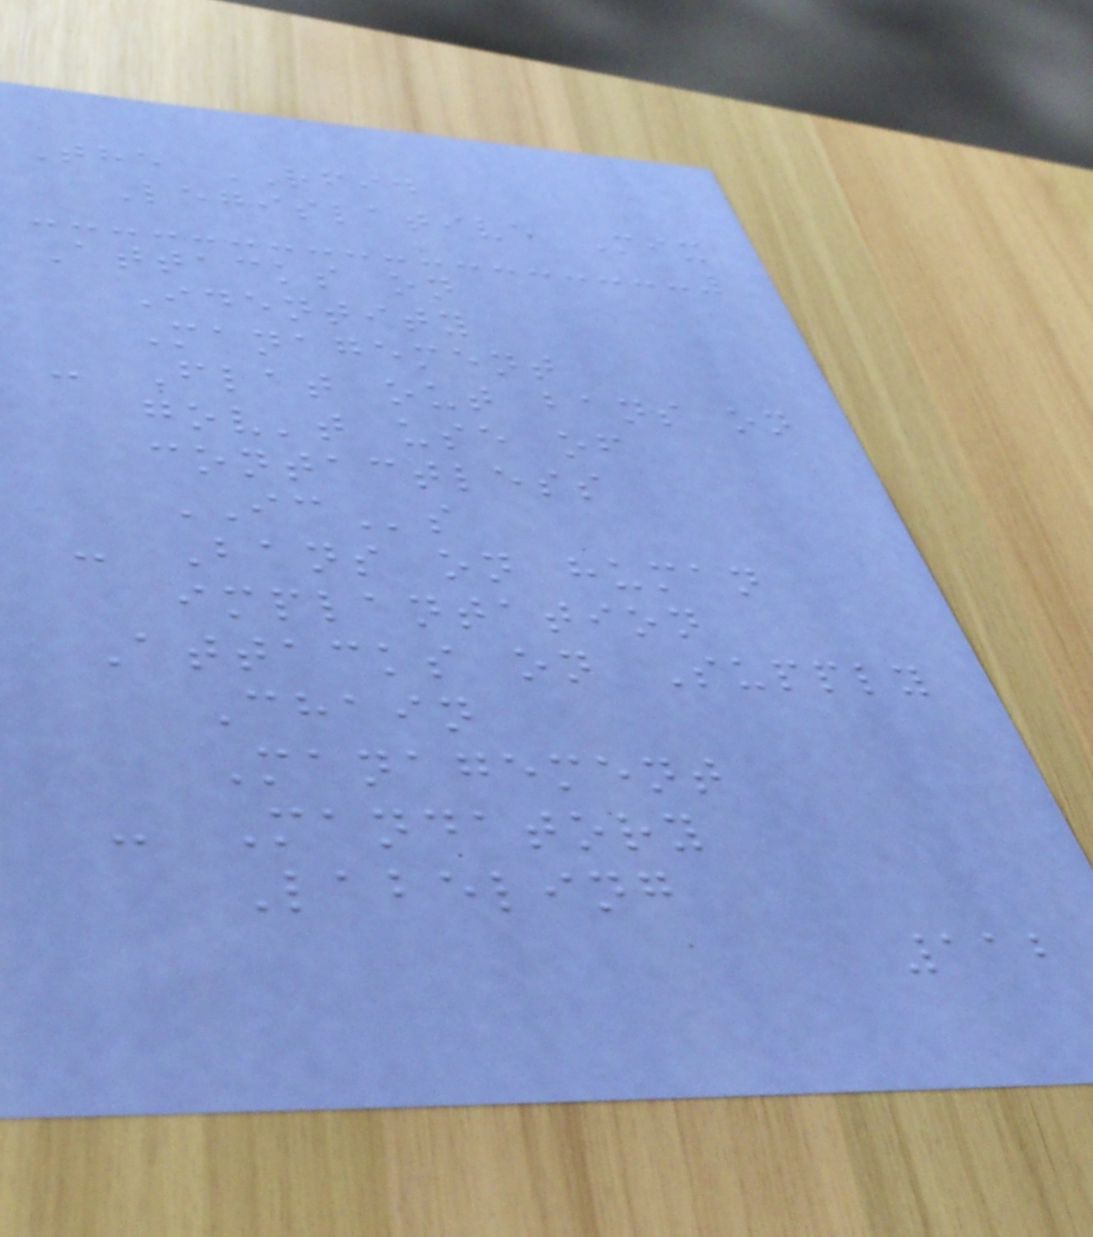The RFID
Legislative Mix
Attacks on
Identity
Management
- Flat out bans on
gov't use of
contactless
ICs
- Bans on human
implantation
Attacks on Supply
Chain
Management
- Mandatory
Labeling
112
